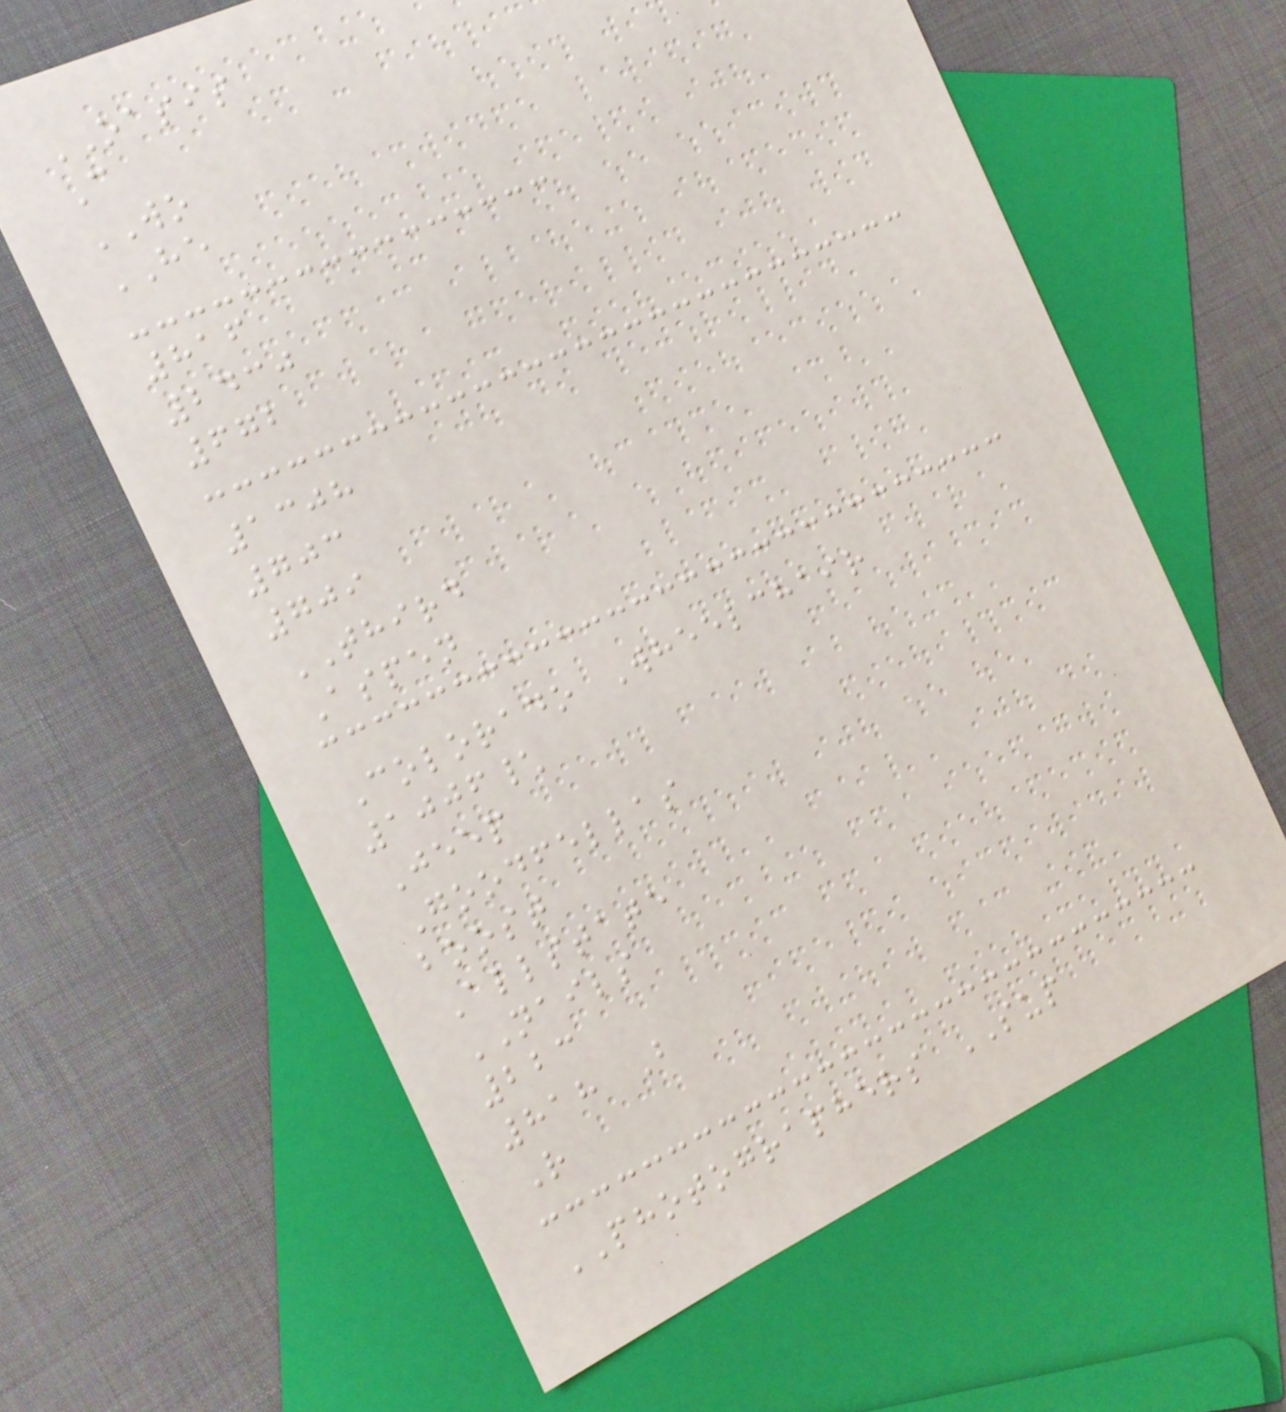OASIS
C
WO
HE
816
2430
672
1308
703
709
THIRD
Aspen
Colorado Wheelchair
1006\
Jeep
Goodfellas
boost
Allstate
NAILS
223
818 B
R
PHOTOGRAPHERS SUP
